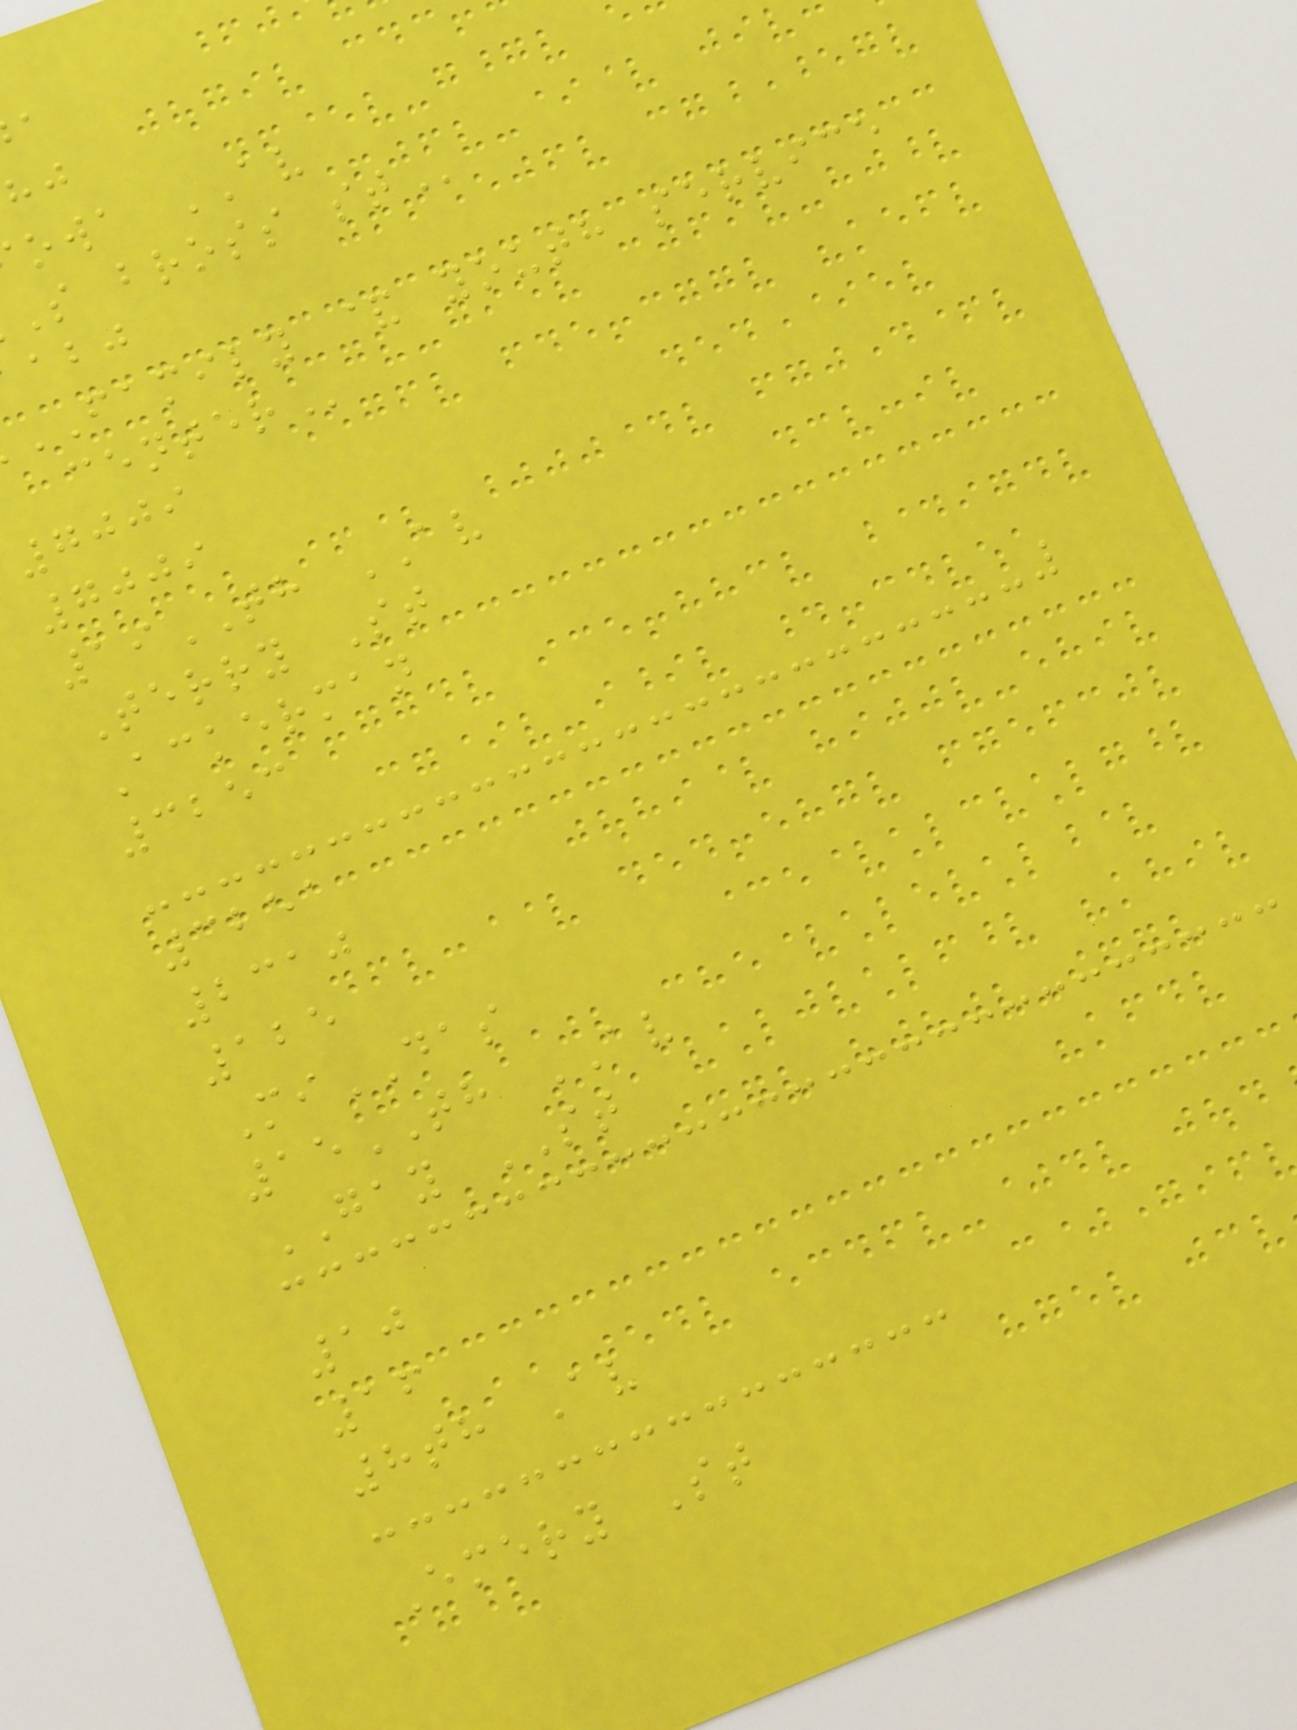owa AV
S bross
FAMILY & youth service
7009
7009
19TH AV
Terry St
Ackerman
3253
3251
2310
125
MiDAS
15TH AV
GAY ST
10
16
8th Av
Emery St
